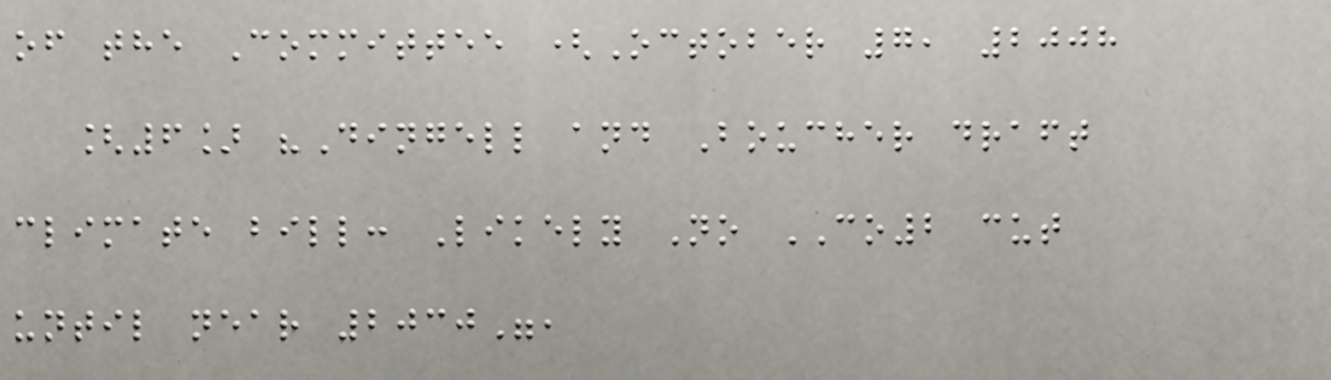of the Committee (October 7, 2008
[6] "Dingell and Boucher draft
climate bill: Likely No CO2 cut
until near 2030",
